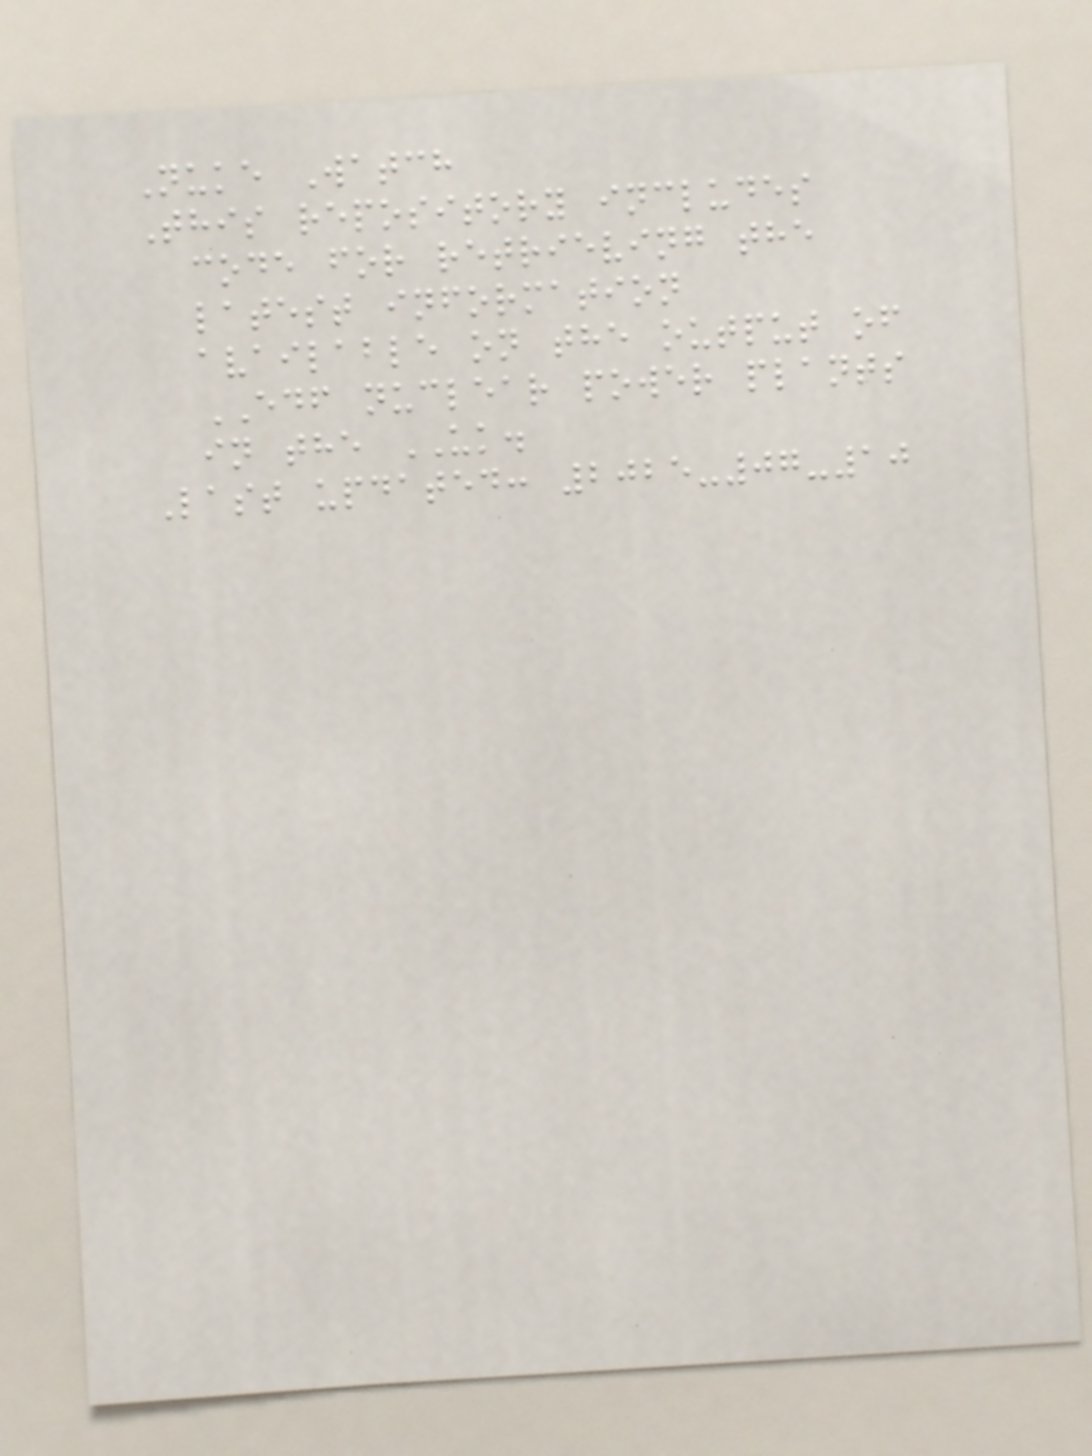Nuke Watch
This repository includes
code for retrieving the
latest information
available on the output of
EDF nuclear power plants
in the UK.
Last updated: 2025-07-10
